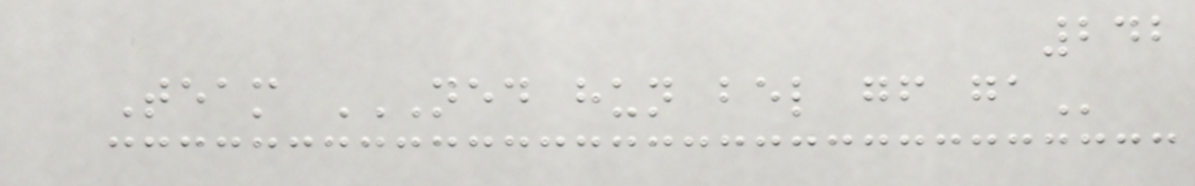242
Team NED HUN BEL GF GA
